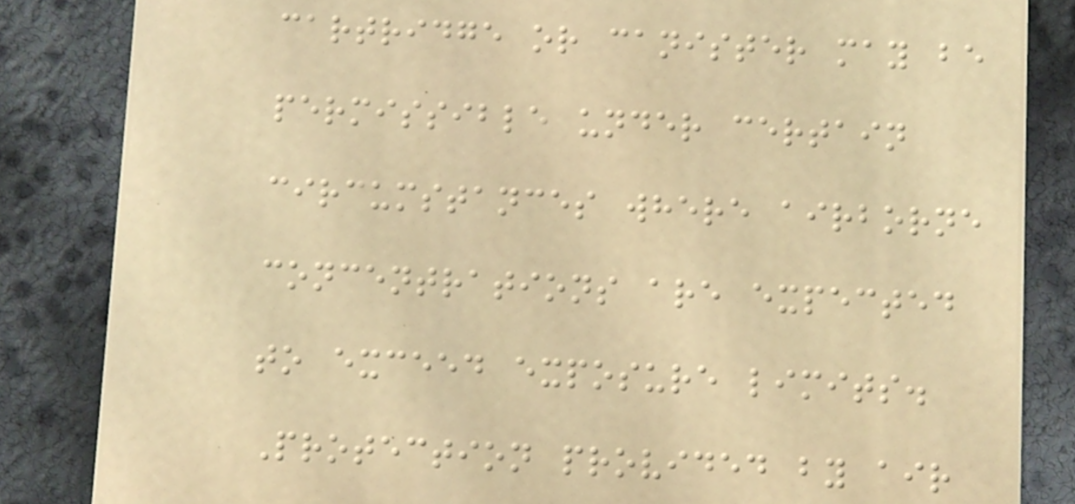cartridge or canister may be
permissible under certain
circumstances where airborne
concentrations are expected
to exceed exposure limits.
Protection provided by air
